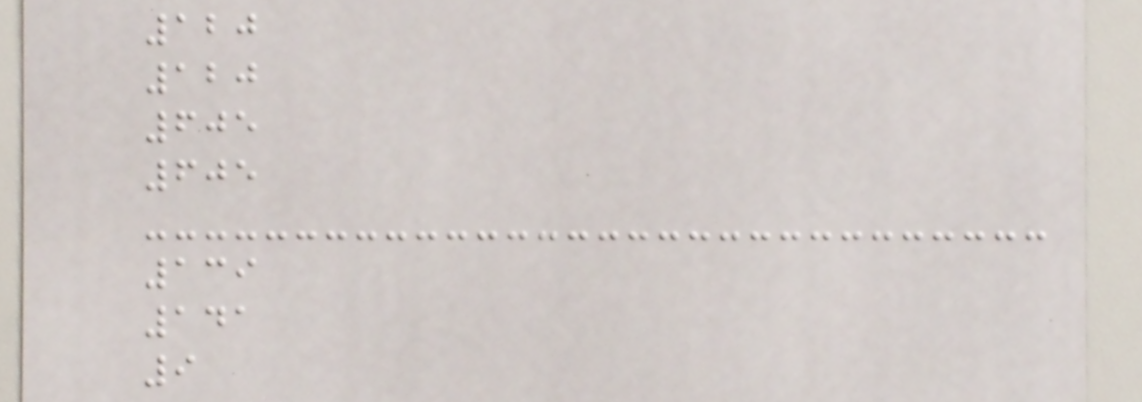120
120
605
605
139
141
9
